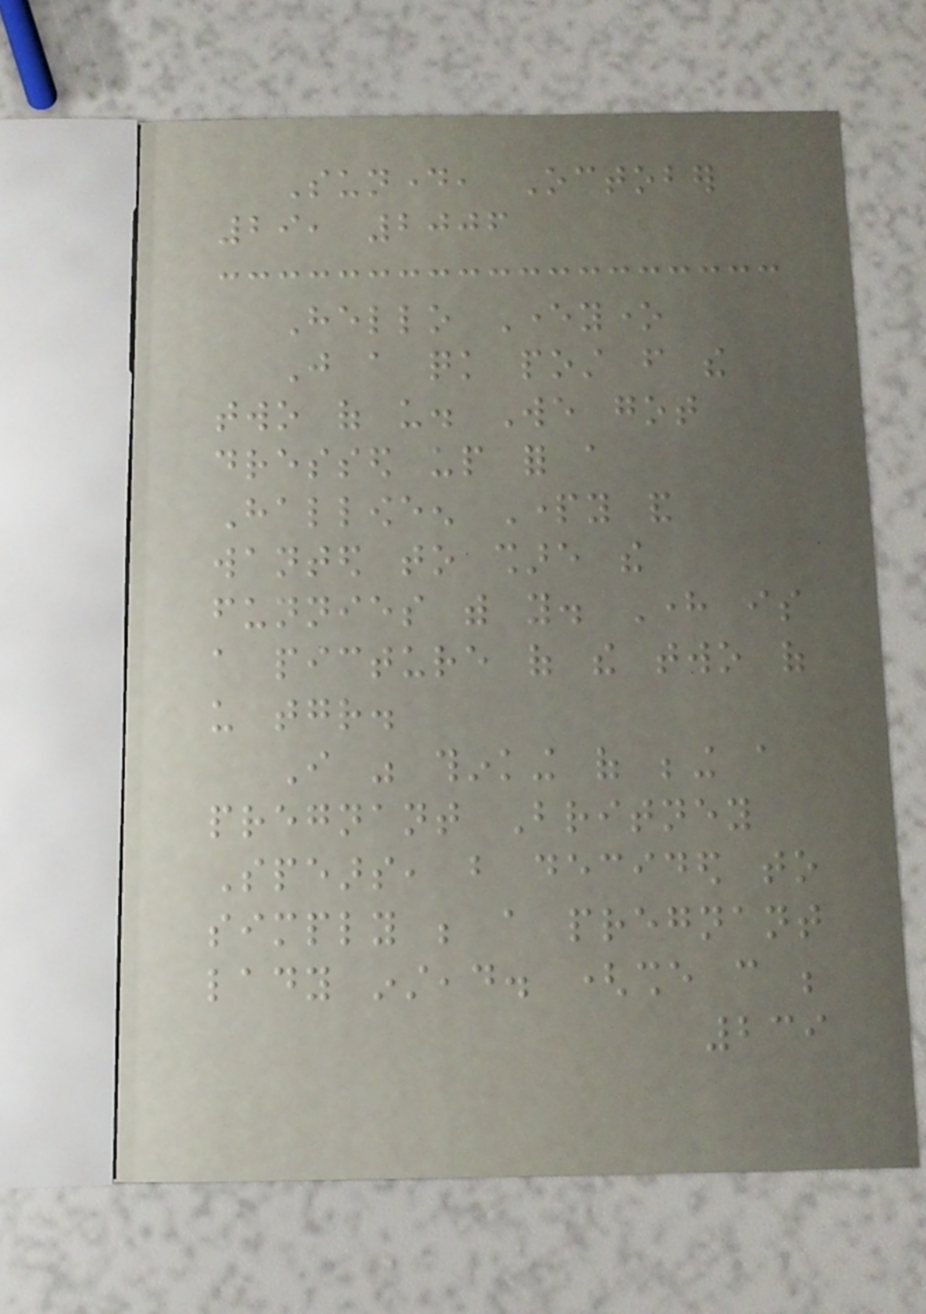Sunday, October
29, 2006
Hello Everyone
Just a quick post from the
two of us. We got
dressed up for a
Halloween Party and
wanted to share the
funnies with you. Here is
a picture of the two of
us together.
I was thinking of being a
pregnant Britney
Spears, but decided to
simply be a pregnant
lady instead. (she can be
239
